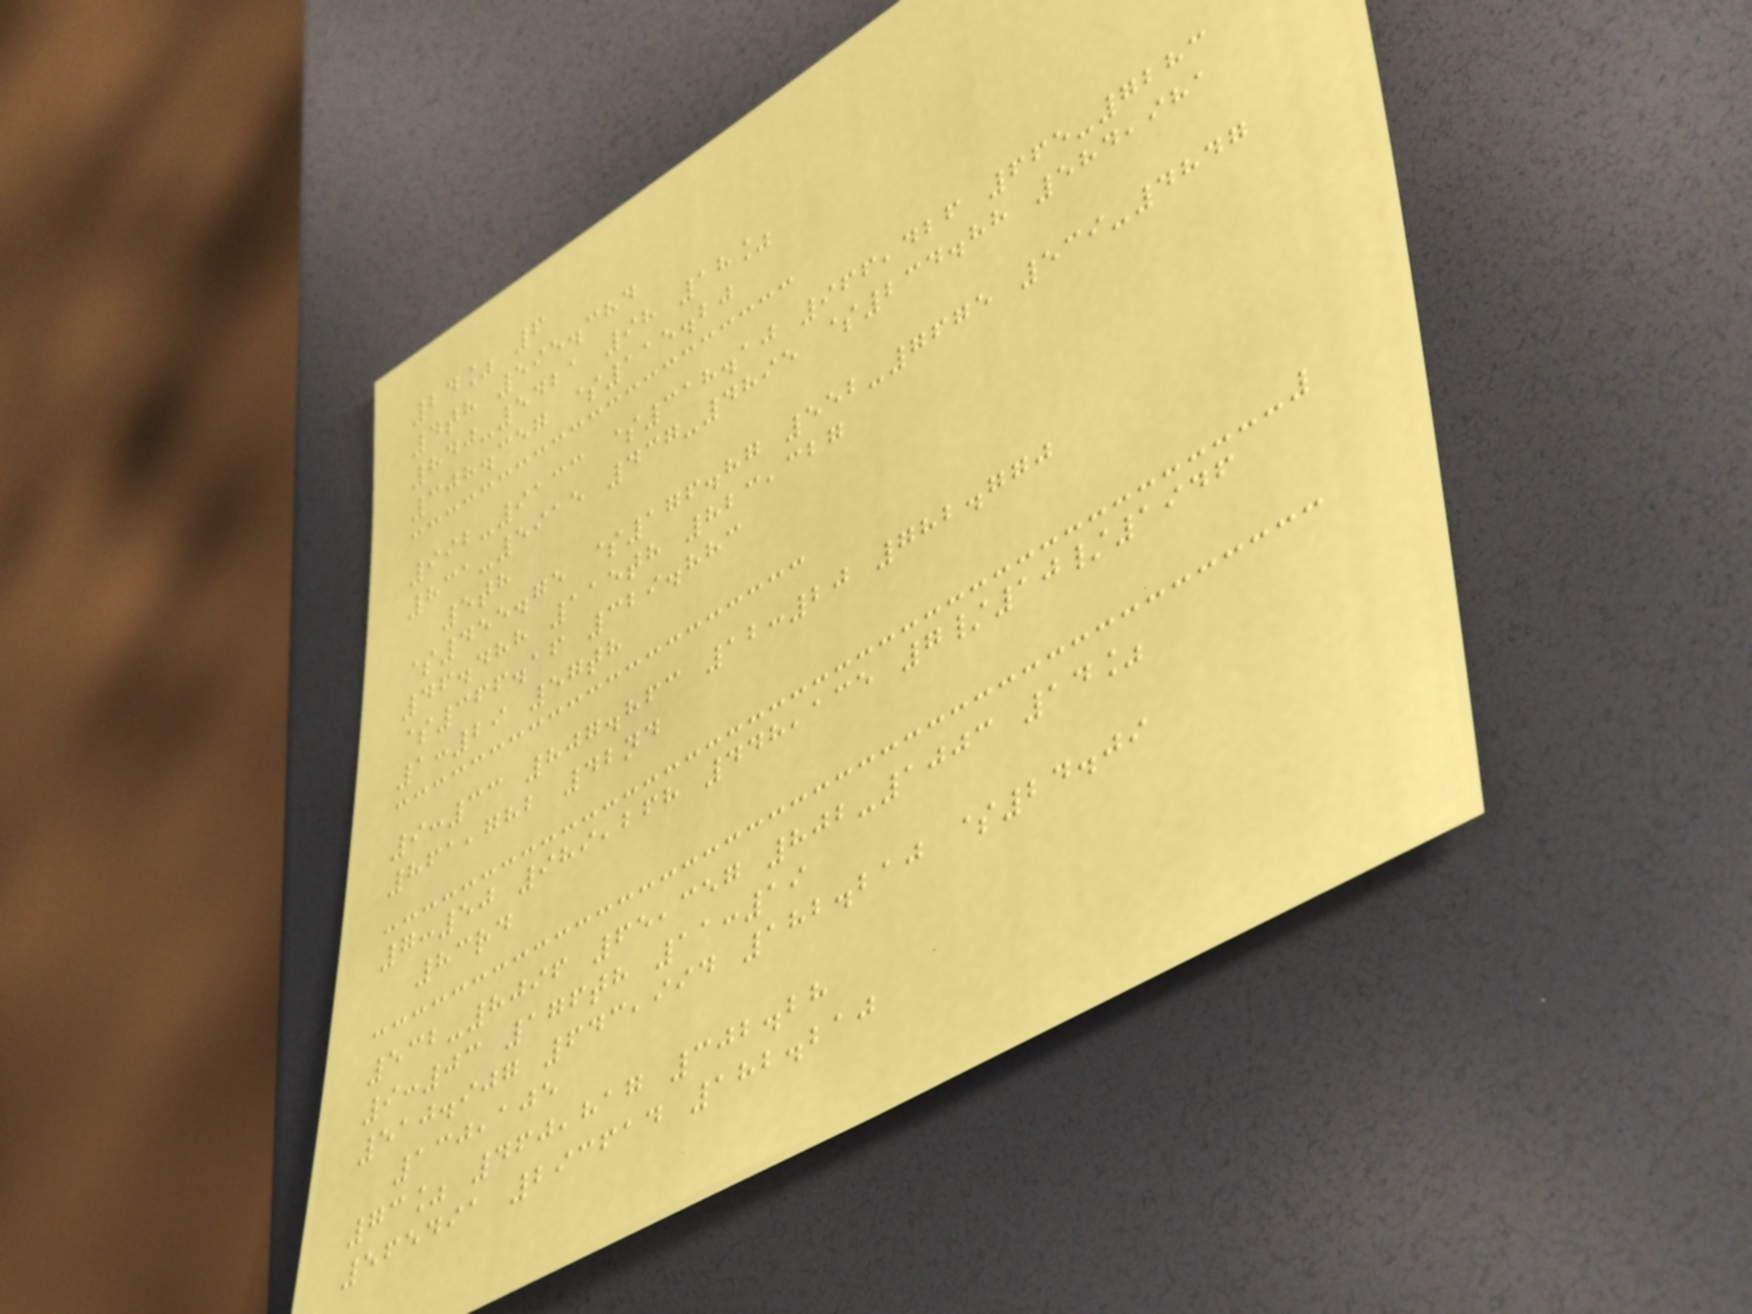24% 6
4th 595.384
840-5421 98 18%
308.357 $115.20
992-9133 $318.10 966,426 665-7283
831-5915 437-4895 $234.88 584,981
5th
$455.75 $176.87 552-7675 539-4847
46.488 115th 823,327
$366.16 329.883
1:29 57th
9:33 807.863 12:20 782.770
861,782 42nd
7:50 989,268 448,135 7/10/1946
83rd
532-8096 65,357 802-1003 14%
9:03 176th 11:19
510.907 643,994 182.210 $24.09
130,105
73% 460,817 302.28
565491 293614 182.210
